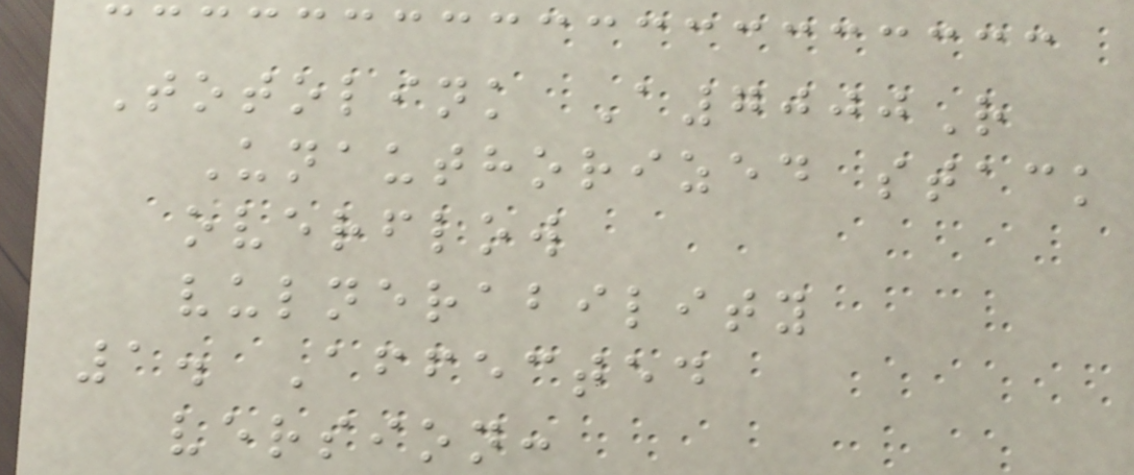Totolink A7000R
Unauthorized stack
overflow
vulnerability
1. Affected
version:
